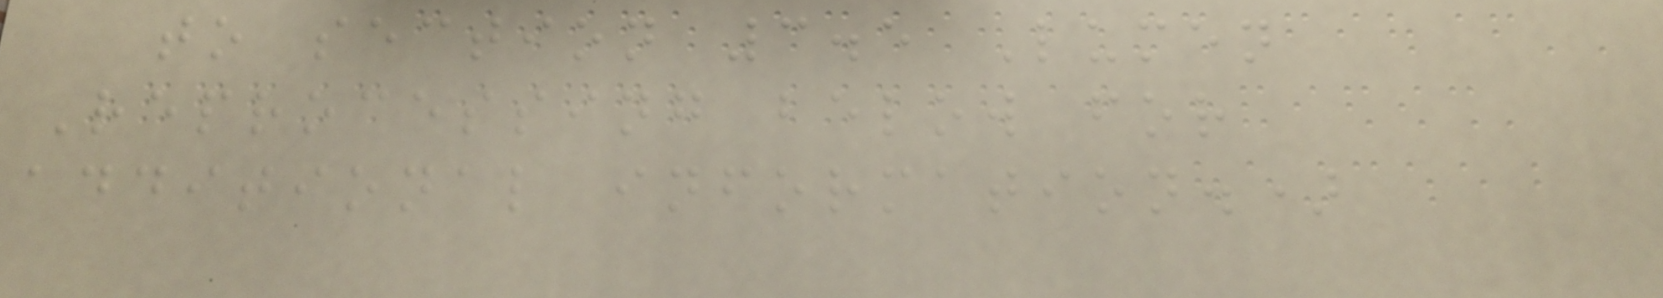to section 3.5 Lumen
Reprocessing below for
additional information.)
